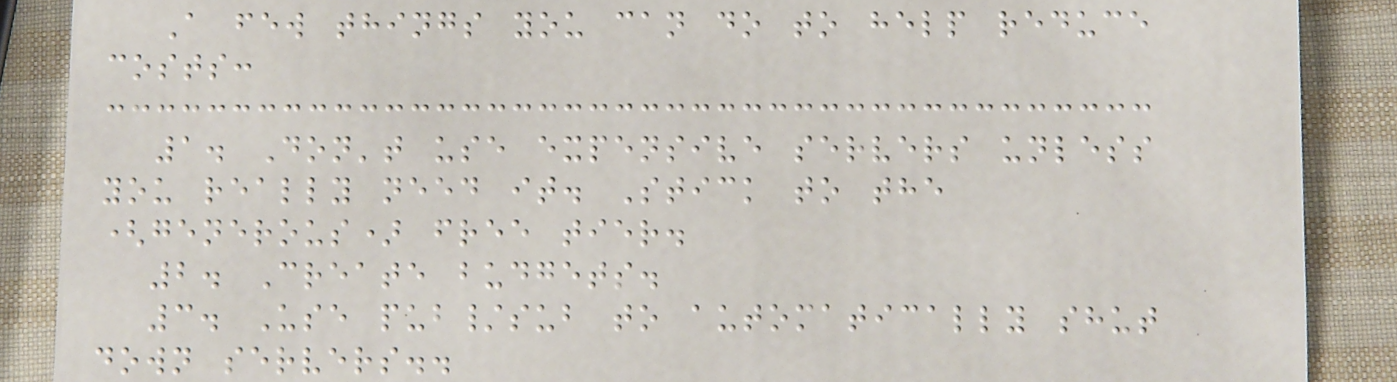A few things you can do to help reduce
costs:
1. Don't use expensive servers unless
you really need it. Stick to the
(generous) free tier.
2. Create budgets.
3. Use pub/sub to automatically shut
down servers..
